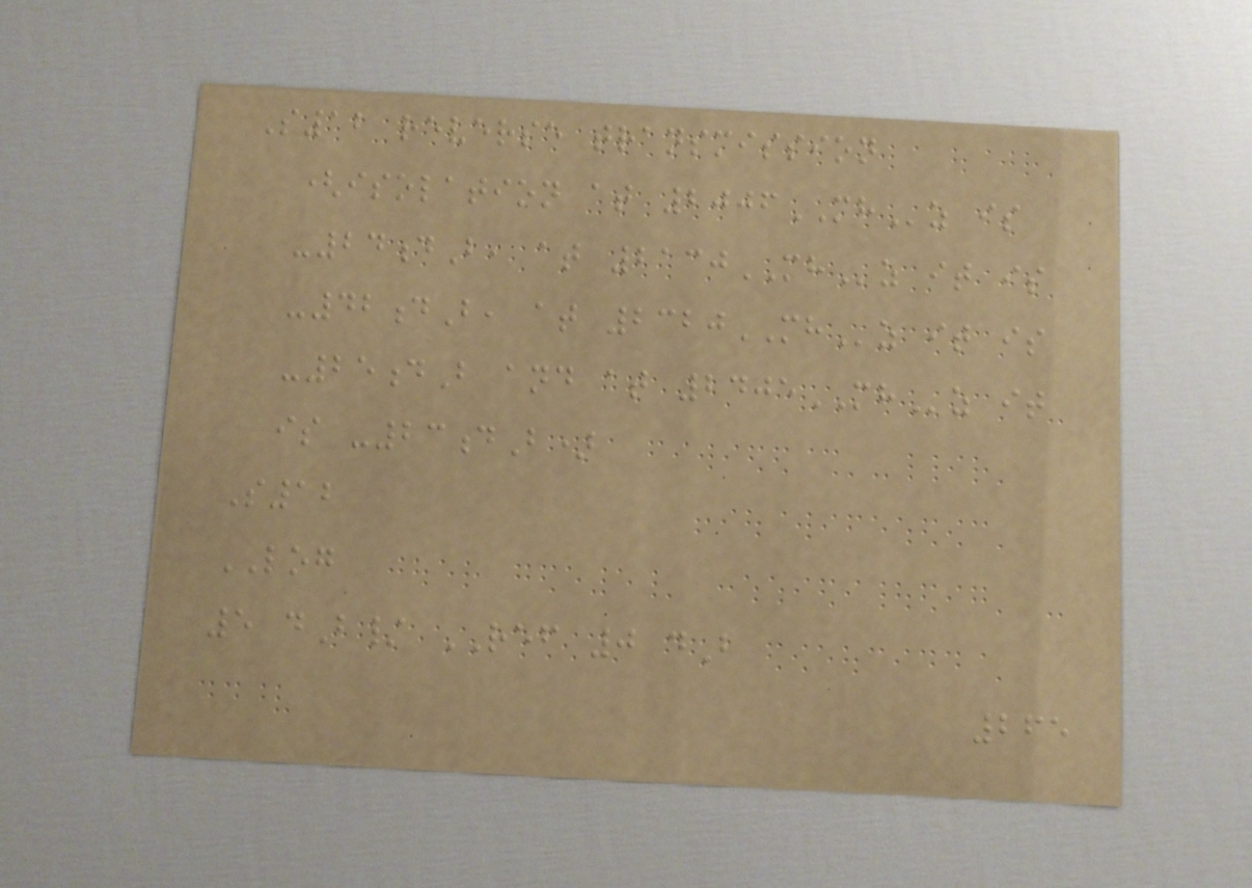S12 reverse transmission
(isolation at 2006MHz is
-24dB, at 2130MHz it is
-42dB, at 2320MHz it is
-25dB and at 2405MHz it
is -23dB)
S12
LOG
5 dB/ REF 0 dB
265
